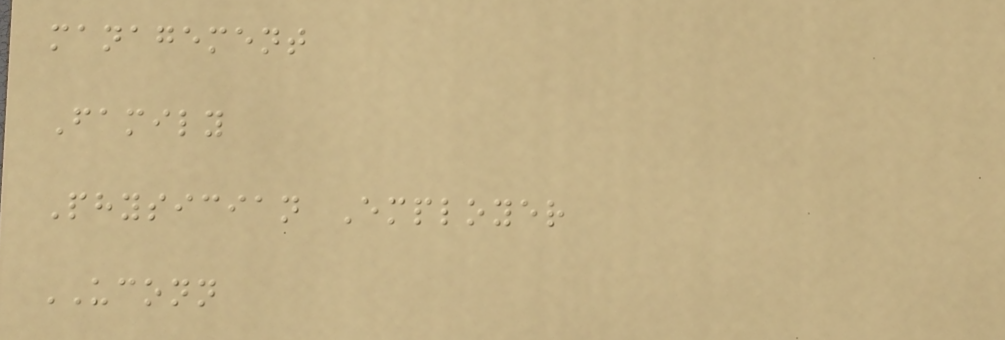management
Family
Physician Employer
UCONN
